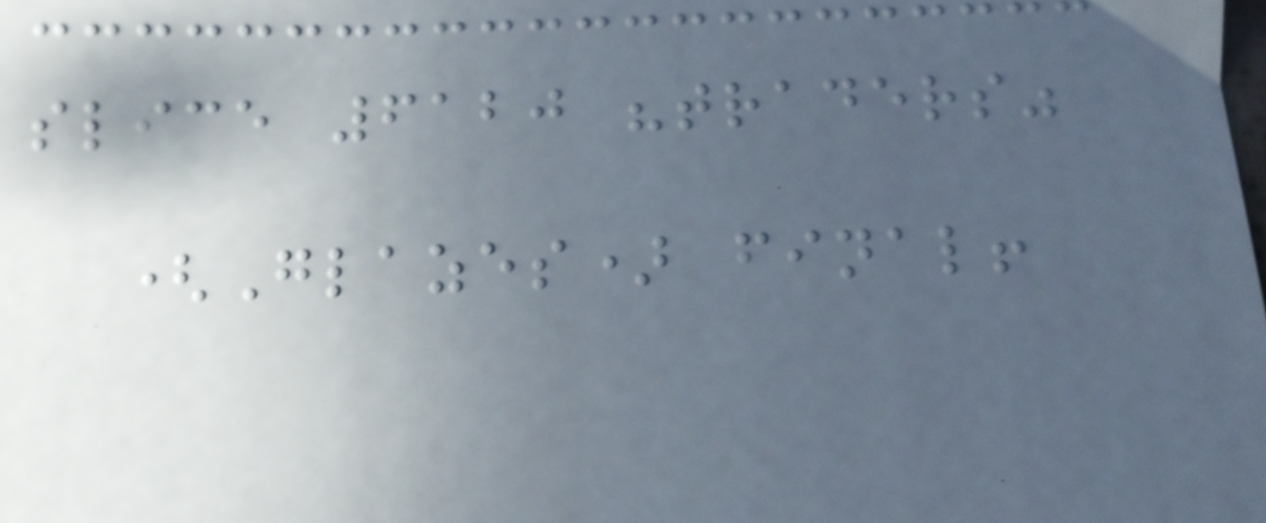slice 6120 "traders"
(Glazes) final!
